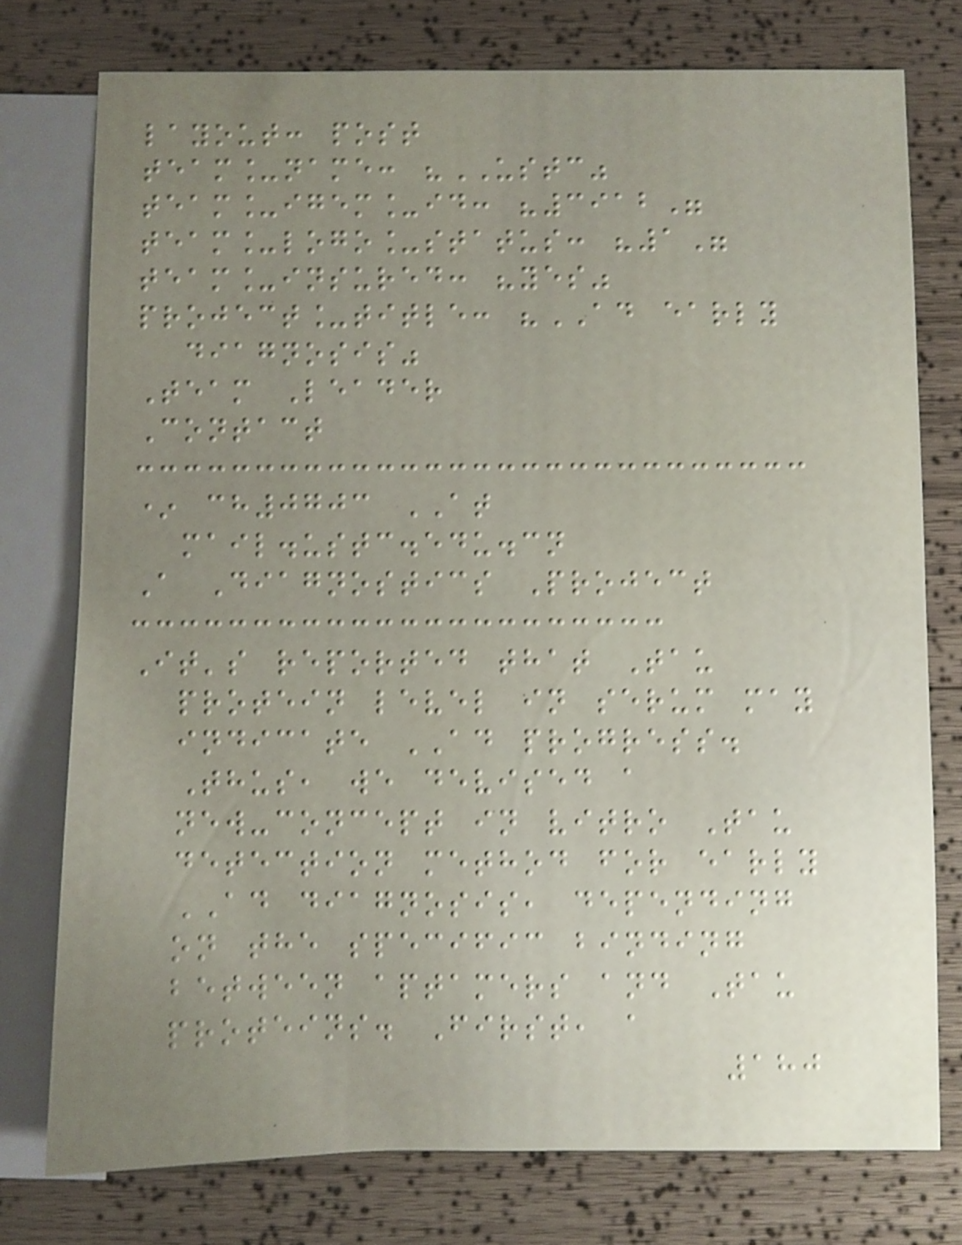layout: post
team_name: "USTC"
team_igem_id: "3912"
team_logo_status: "1"
team_insured: "yes"
project_title: "AD early
diagnosis"
Team Leader
Contact
* ch0703 AT
mail.ustc.edu.cn
A Diagnostics Project
It's reported that Tau
protein level in serum may
indicate AD progress.
Thus, we devised a
new-concept in vitro Tau
detection method for early
AD diagnosis, depending
on the specific binding
between aptamers and Tau
proteins. First, a
180
